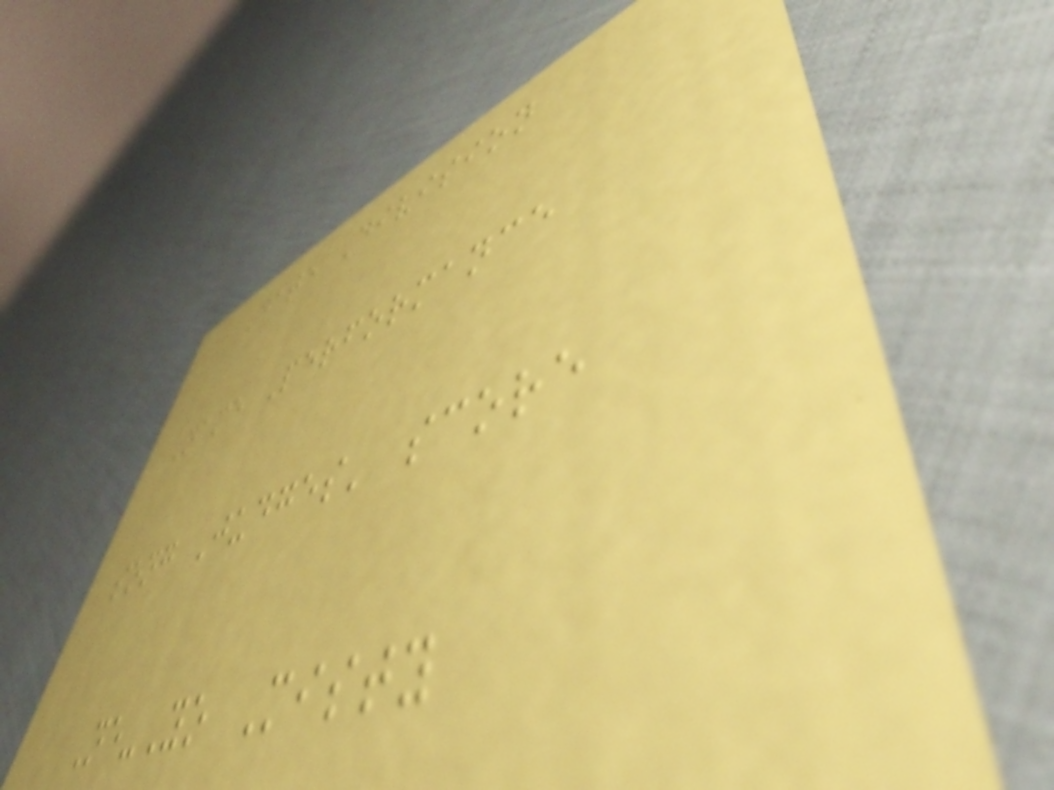Date Division
Name Performance
song Judges' score
Ne-Yo Misty
